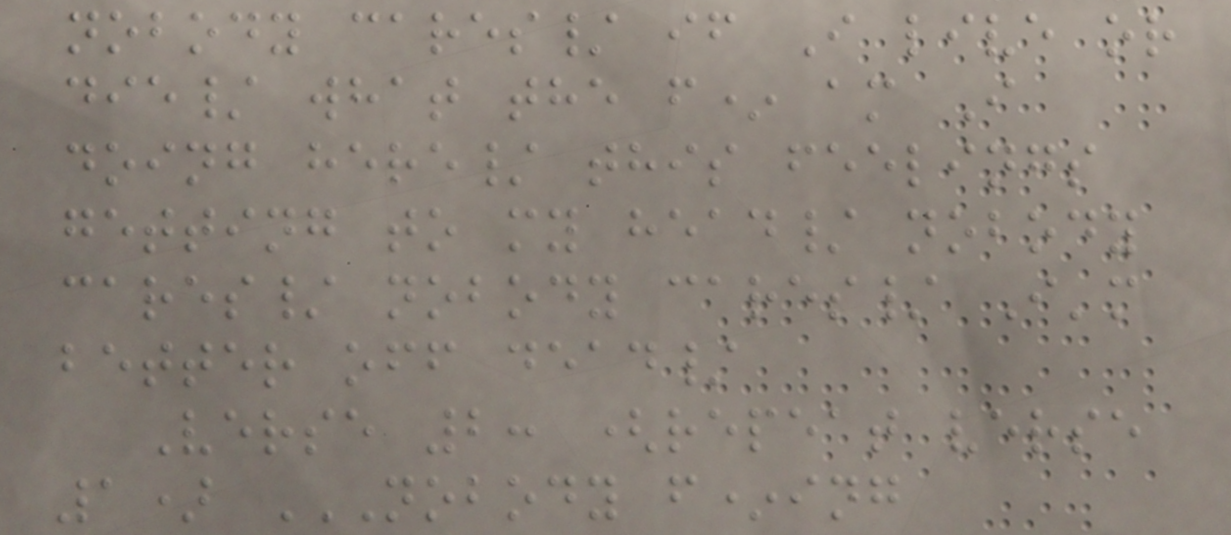nobody cares/ if I live or
die/ what the f* am I
doing here/ this feelings
getting to my head/ nobody
cares/ nobody cares/ I'm
better off dead/
Verse 2: (repeat verse
1) NOBODY F*ING
